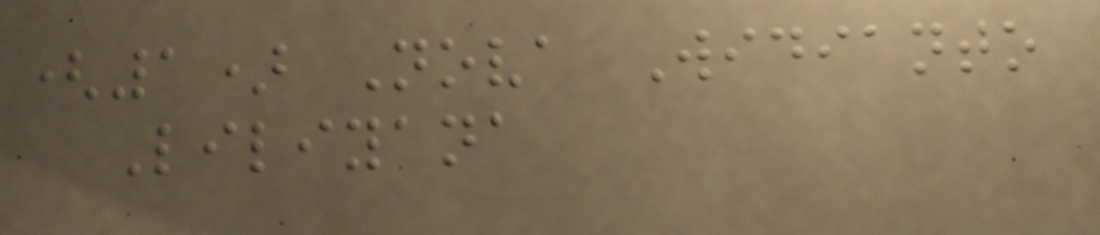(1) Nova Widianto
Liliyana
